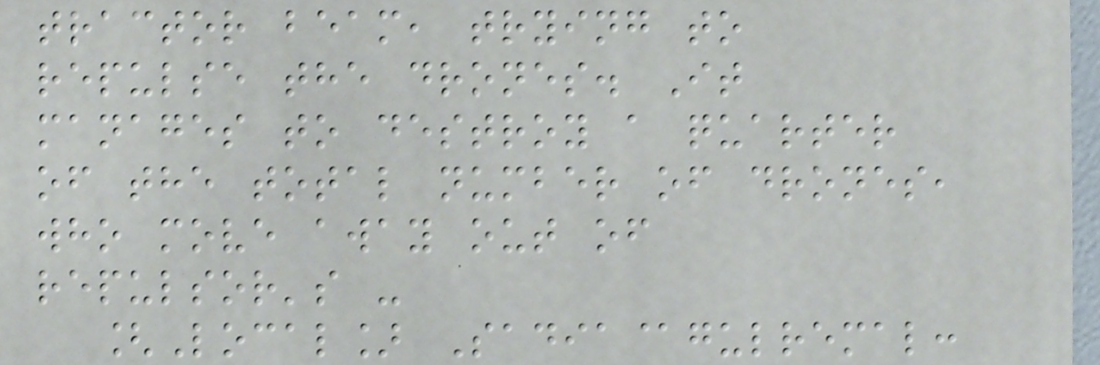tractor beam, trying to
repulse the drones. It
manages to destroy a quarter
of the total number of drones,
who move away out of
repulsor's -
[Local] Sadia@gulremal:
